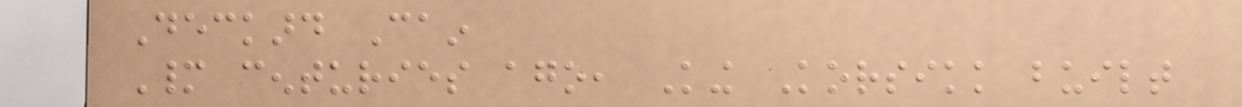Deckard Cain
Many centuries ago, King Korsikk built
